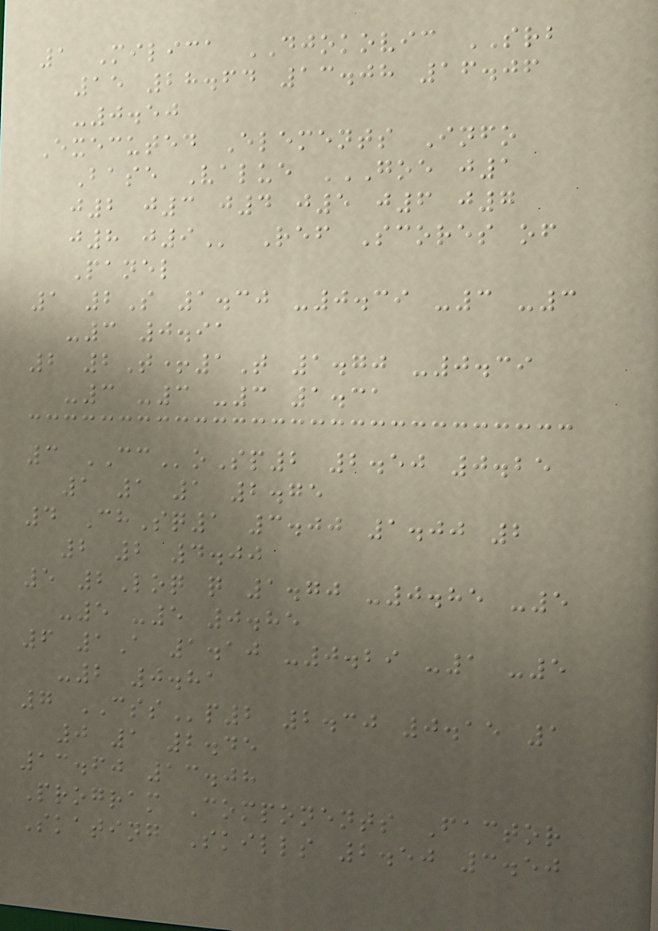1 Milica DJOKOVIC SRB
15 28.64 13.08 16.06
-0.50
Executed Elements Info
Base Value GOE J1
J2 J3 J4 J5 J6 J7
J8 J9 Ref Scores of
Panel
1 2S 1.30 -0.39 -3 -3
-3 0.91
2 2T+1T 1.70 -0.39
-3 -3 -3 1.31
3 CCoSp2 2.50 0.25
1 1 1 2.75
4 ChSq1 3.00 1.00 2
2 2 4.00
5 2Loq q 1.70 -0.85 -5
-5 -5 0.85
6 1A 1.10 -0.29 -1 -5
-2 0.81
7 CSSp2 2.30 0.15 1
0 1 2.45
13.60 13.08
Program Components Factor
Skating Skills 2.50 3.50
